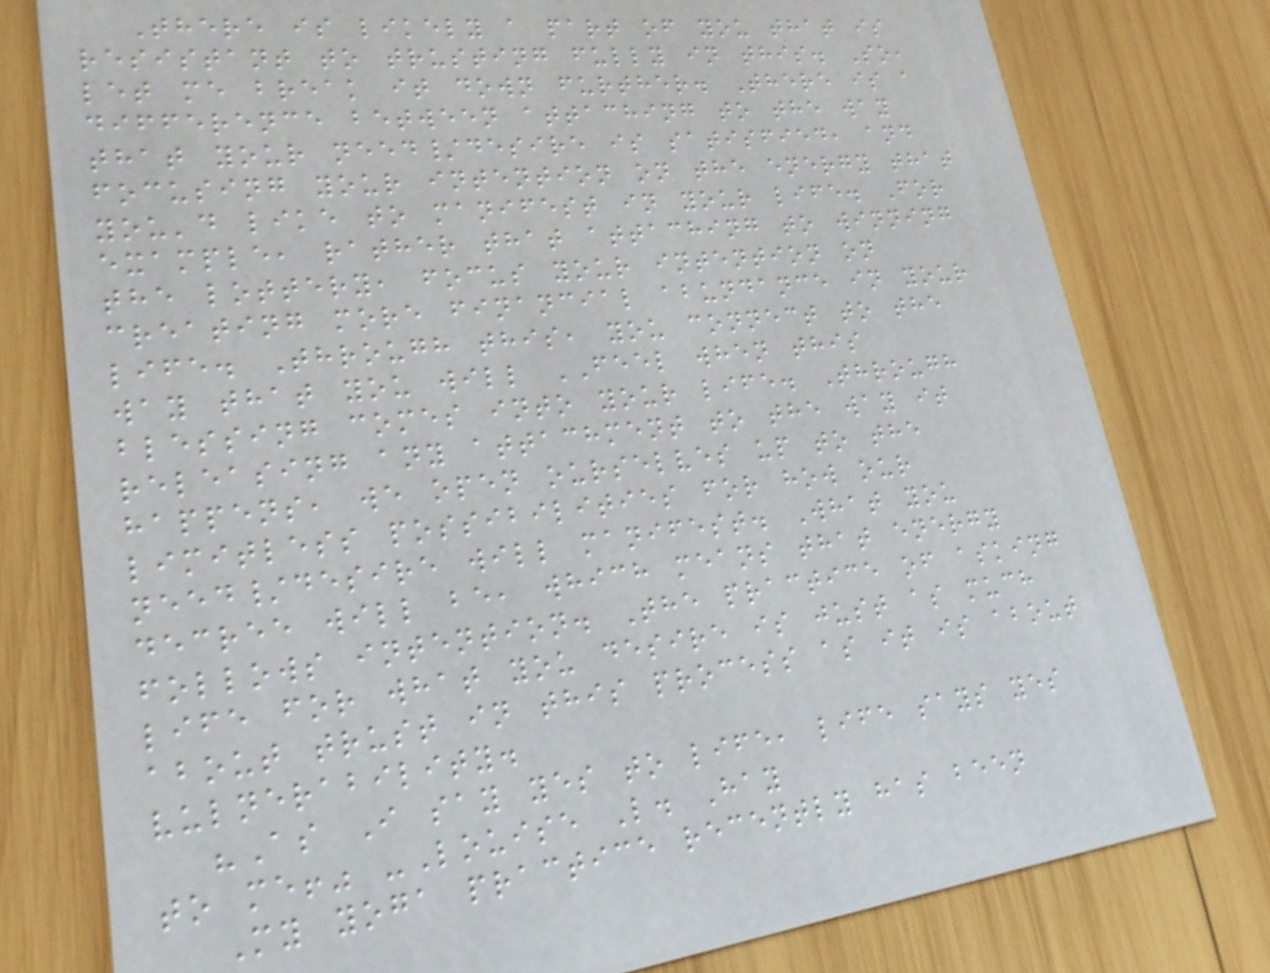There is likely a part of you that is
resistant to trusting fully in this. So,
let me break it down further. There is a
difference between attaching to the way
that your need/desire is satisfied, and
focusing your intention on the energy that
you'd like to manifest in your life. For
example, rather that attaching to winning
the lottery, focus your intention on
creating more financial abundance in your
life. Through this, you connect to the
way that you will FEEL when this
blessing comes into your life. Through
releasing any attachment to the way it
happens, we open ourselves up to the
limitless possibilities for how our
need/desire will manifest. What you
decree will be, which means that energy
follows intention. The practice of asking
life for what you desire is just as much
about trust in this process as it is about
vulnerability.
"As I say yes to life, life says yes
to me!" -Louise L. Hay
My yoga practice recently has been
